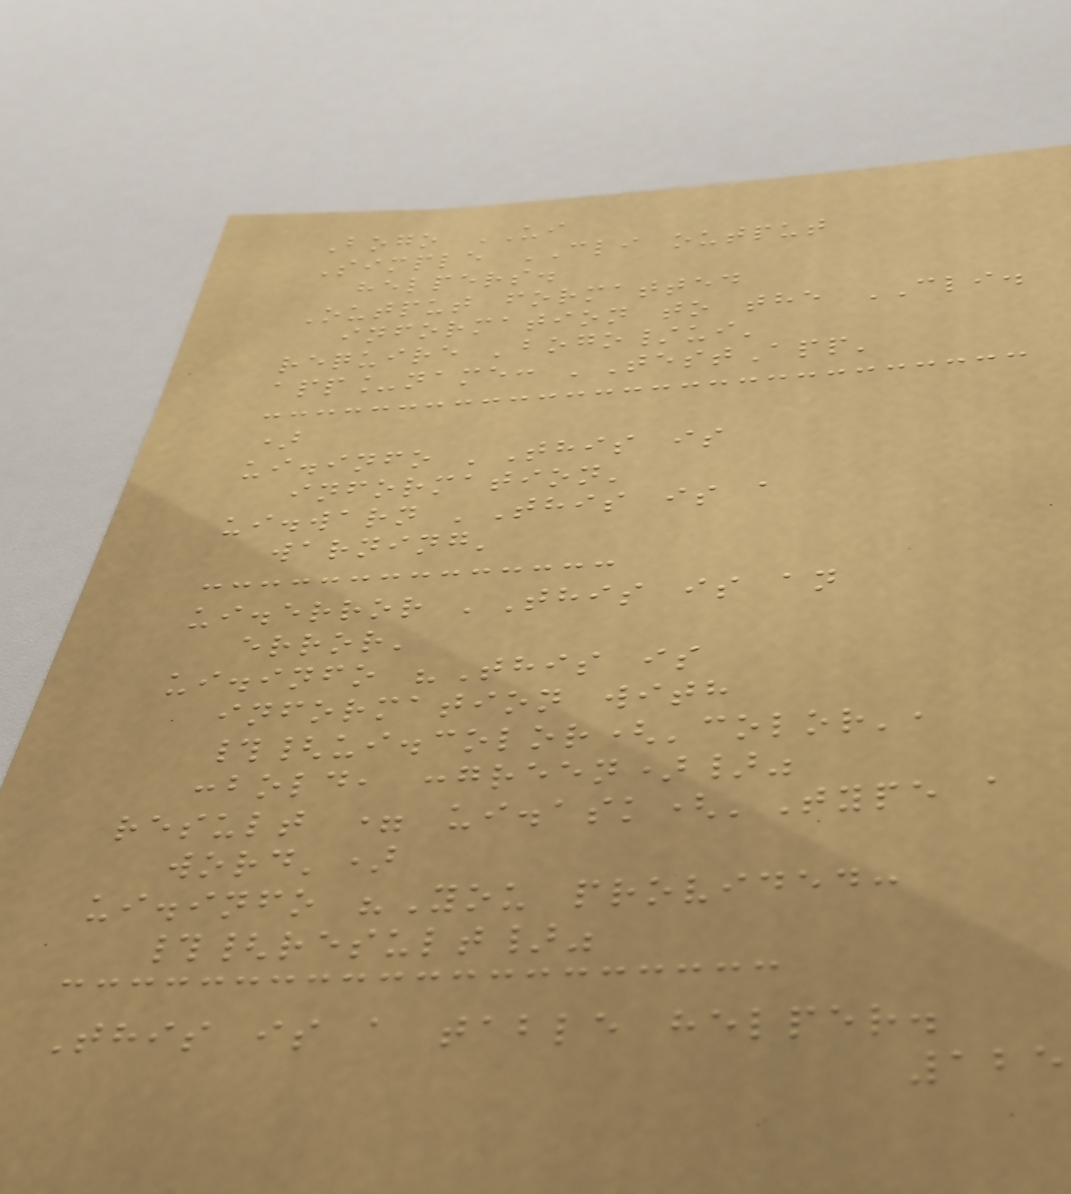Bogo UI
Simple CLI output
helpers.
Output formatted
information to the CLI.
require 'bogo/ui'
app_name: 'TestApp'
)
ui.info 'This is
information'
ui.warn 'This is a
warning'
ui.error 'This is an
error'
ui.info "This is
information with
#{ui.color('color',
:bold, :green)}"
result = ui.ask('Type a
word')
ui.info "You provided:
#{result}"
This is a table helper.
125
